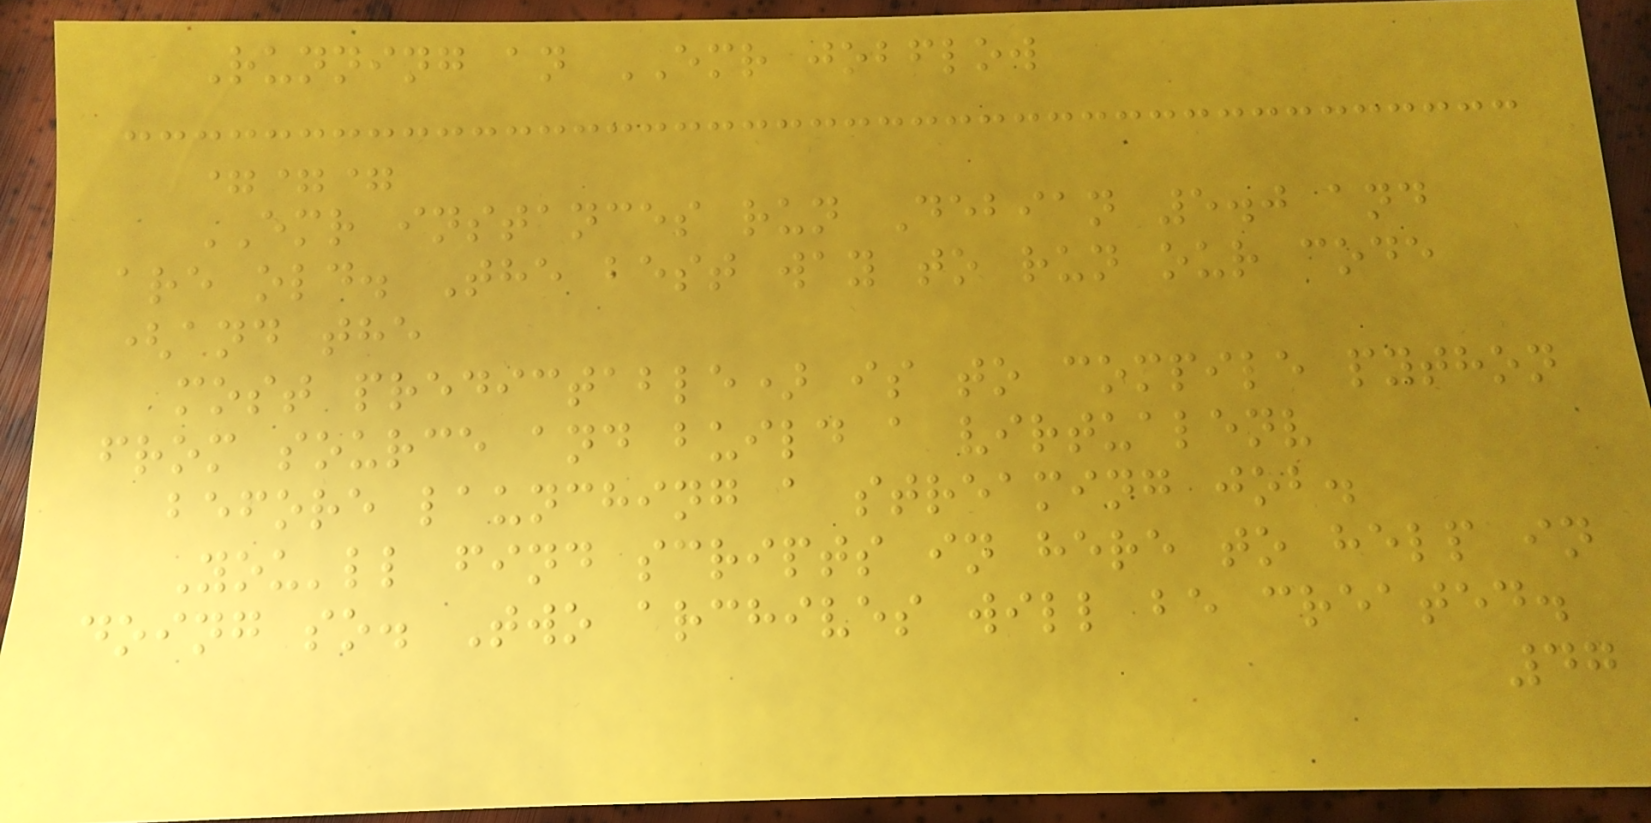Running an EMR jobflow
===
EMR instances run Debian 5.0 and
are old. The best way to run our code
(and the
most predictable) is to compile python
from source and build a virtualenv
before launching a streaming job.
You'll find scripts in here to help in
doing so. Two archives will be created.
47
